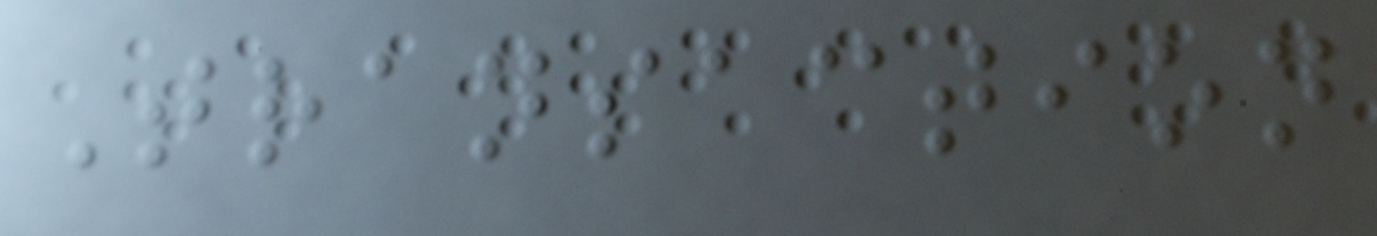Transaction
